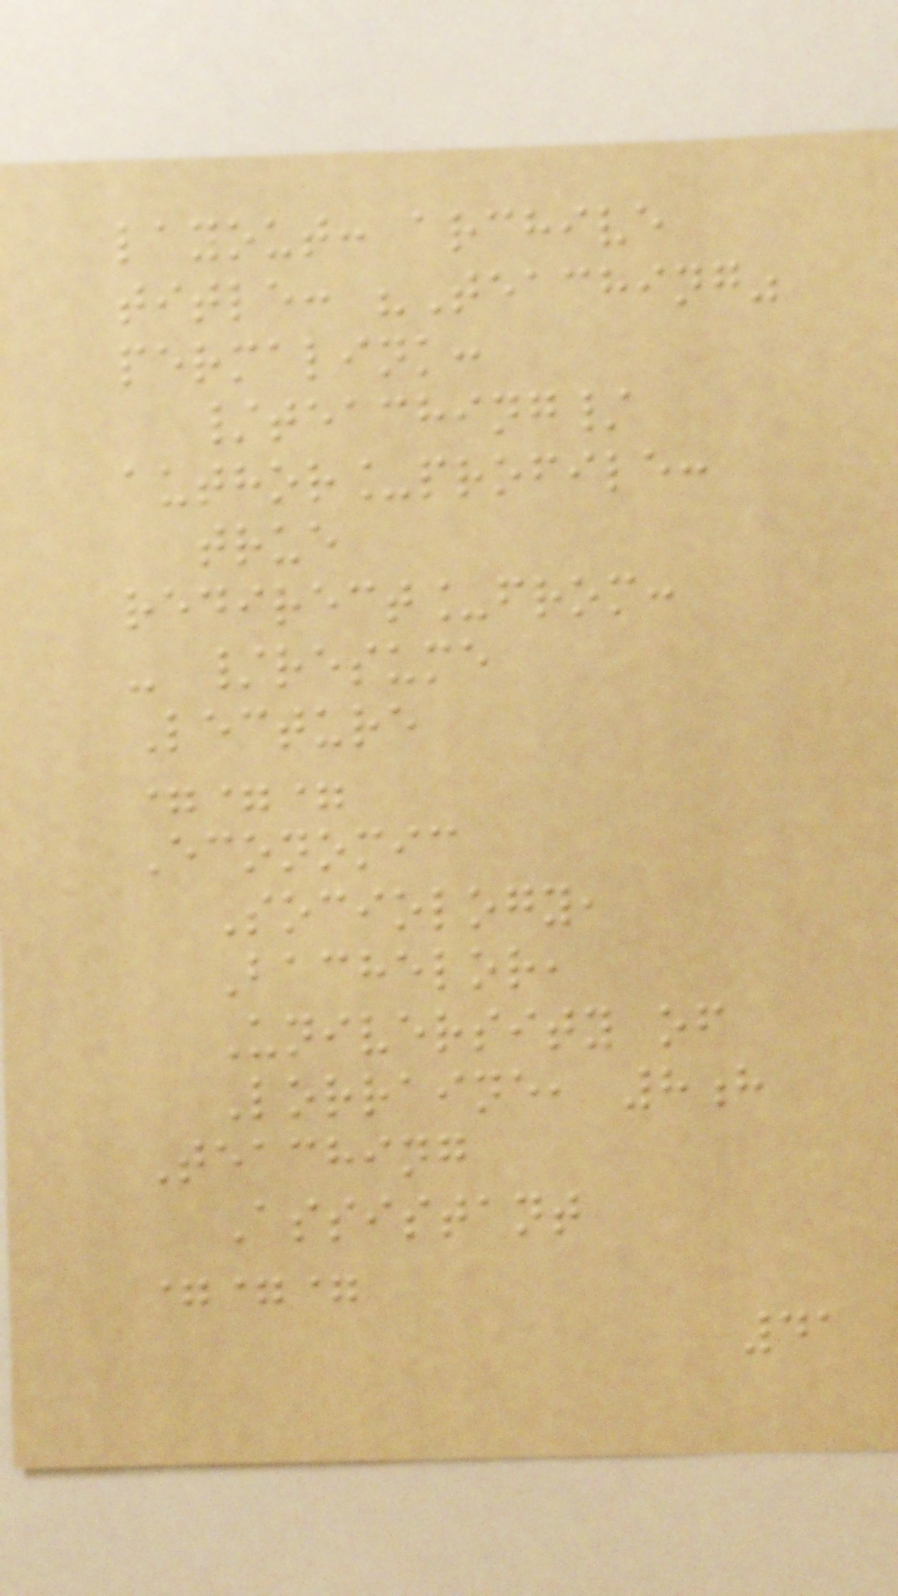layout: archive
title: "Teaching"
permalink:
/teaching/
author_profile:
true
redirect_from:
- /resume
Lecture
===
Economic
Sociology,
Bachelor,
University of
Lorraine, 8h
Teaching
Assistant
===
41
